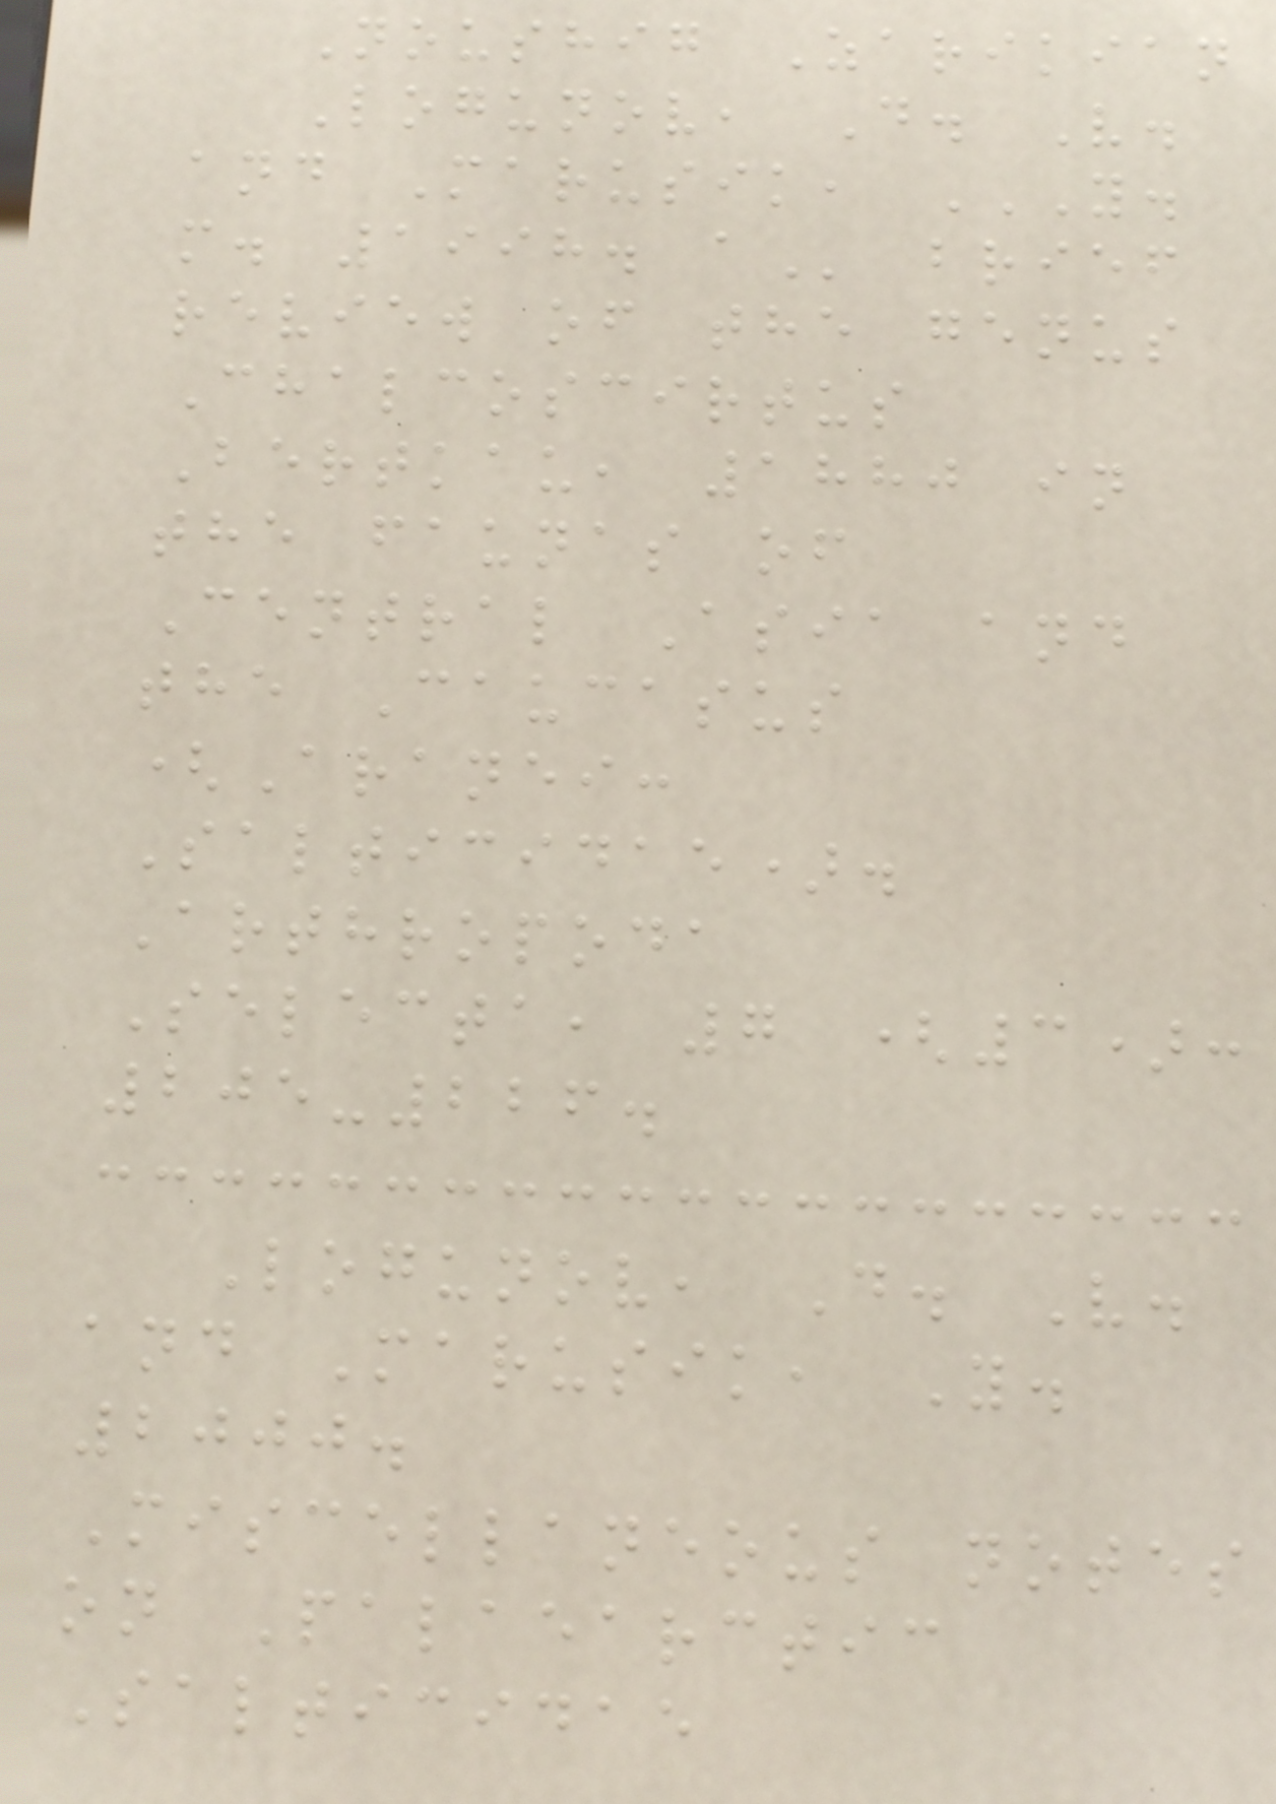Noushig Zarikian
Logunov, D. V.
and Marusik, Y.
M. 1998. A brief
review of the genus
Chalcoscirtus
Bertkau, 1880 in
the faunas of
Central Asia and
the Caucasus
(Aranei:
Salticidae).
Arthropoda
Selecta, 7 (3):
205-226.
Logunov, D. V.
and Marusik, Y.
2000.
Miscellaneous notes
on Palaearctic
Salticidae
